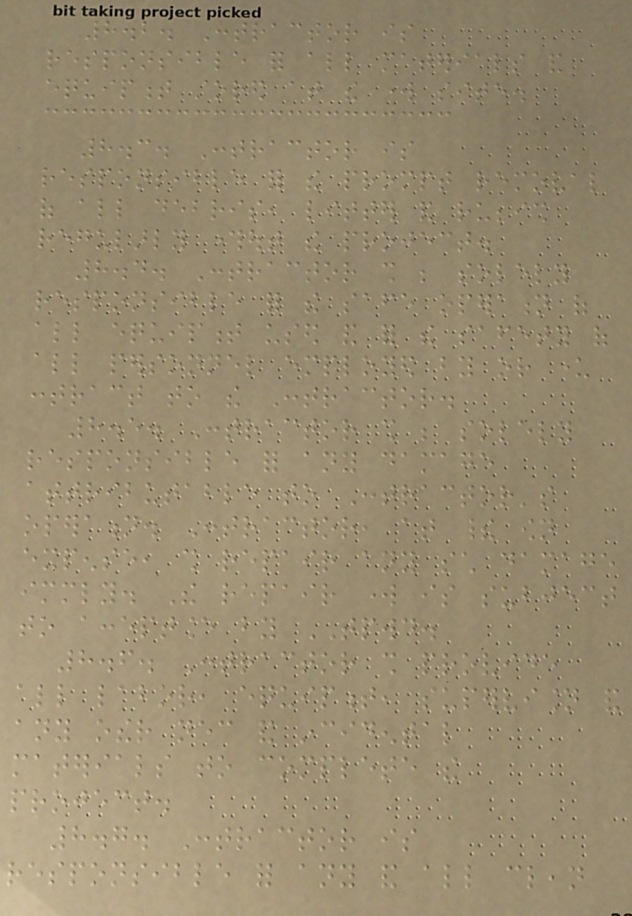8.2. Contractor is
responsible for all materials and
equipment stored at the work site.
8.3. Contractor is
responsible for the prompt removal
of all debris, litter and rubbish
regularly throughout the project.
8.4. Contractor shall be solely
responsible for the safe operation of
all equipment used and for the safety of
all personnel employed by or under
contract to the Contractor.
8.5. Contractor shall be solely
responsible for any damage
attributable to Contractor's
operation. Contractor, at their own
expense, shall repair any such damage
immediately. The repair work is subject
to acceptance by TPWD.
8.6. Contractor shall provide
all labor, equipment, supervision and
any other necessary and incidental
materials to complete the
project.
8.7. Contractor is
responsible for any and all clean
